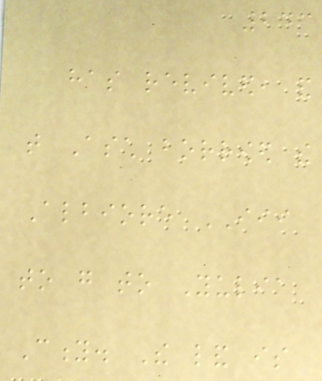243
has revived, and
that Asch borrowed the
Albiore III
to go to Yulia
City. The land is
